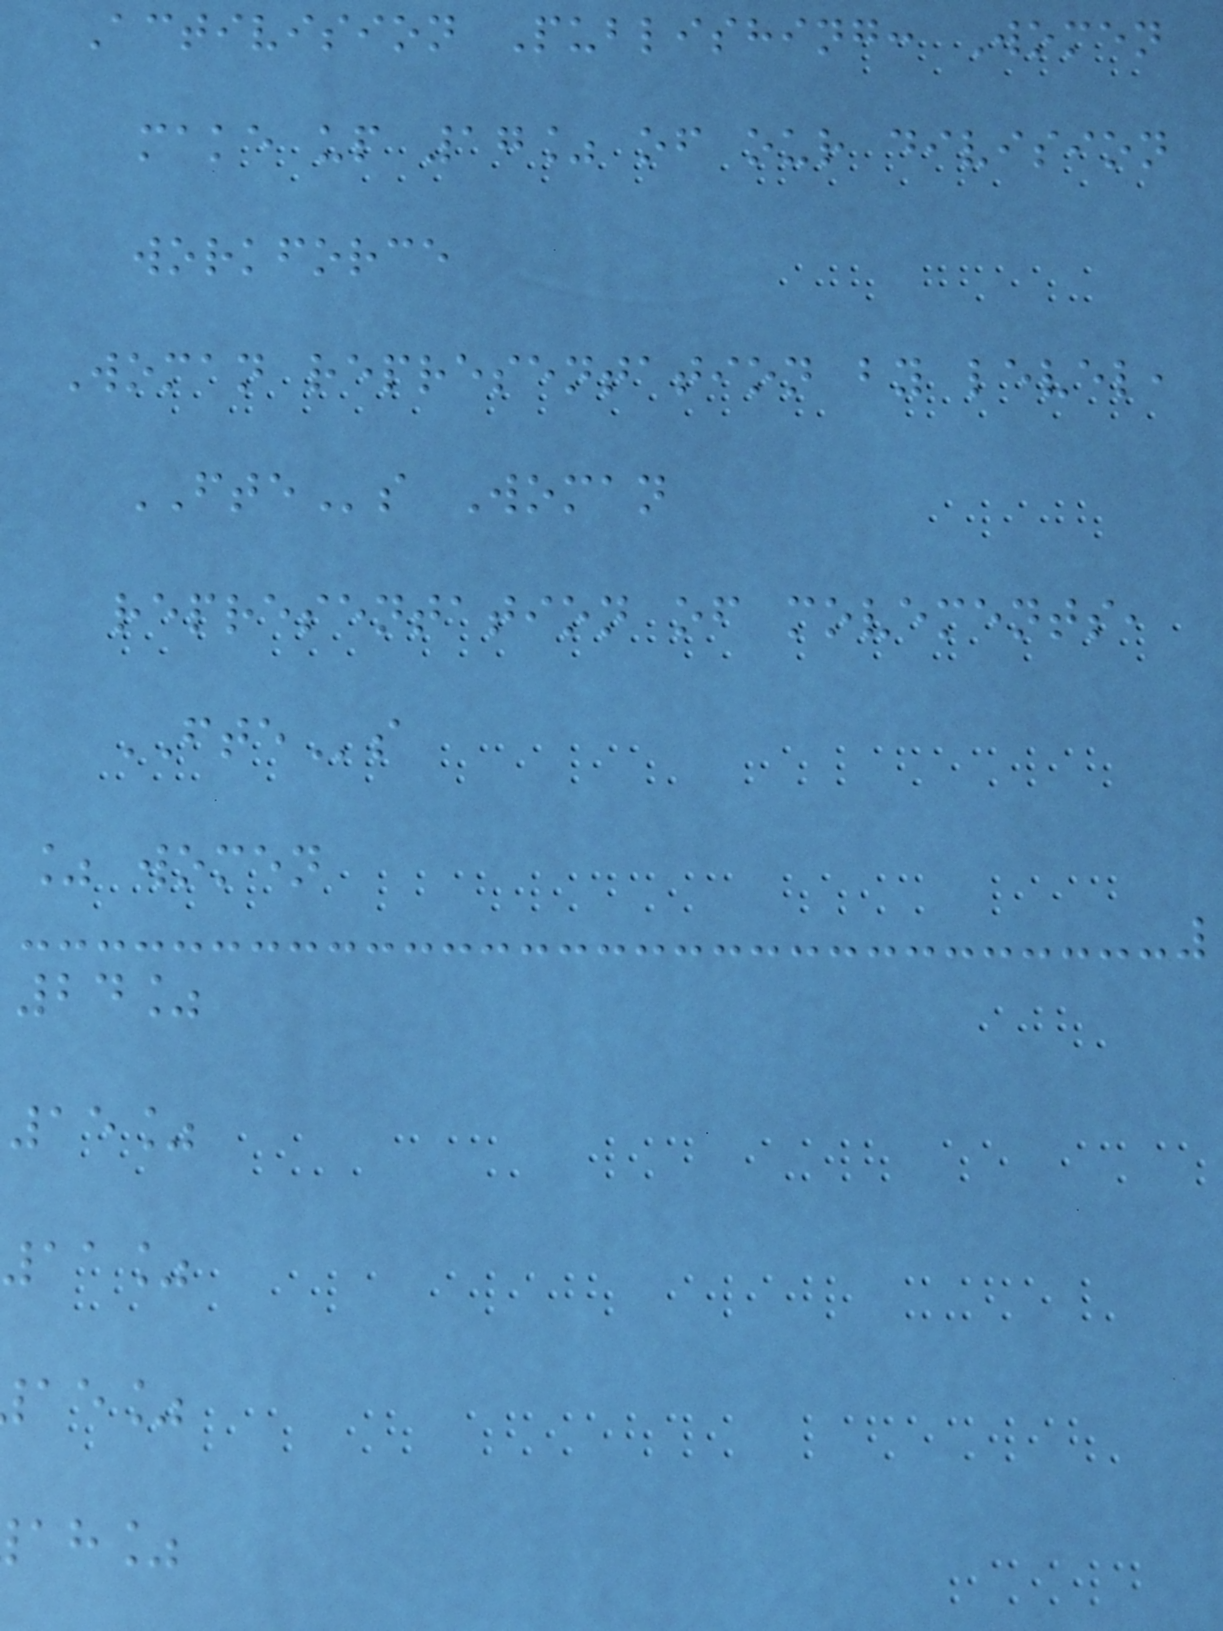Activision Publishing: Women
make up 17% of our division
workforce
Woman representation by level,
FTEs Woman
representation of movements,
FTEs
% women
24%
15%
11%
ae%
ah%
